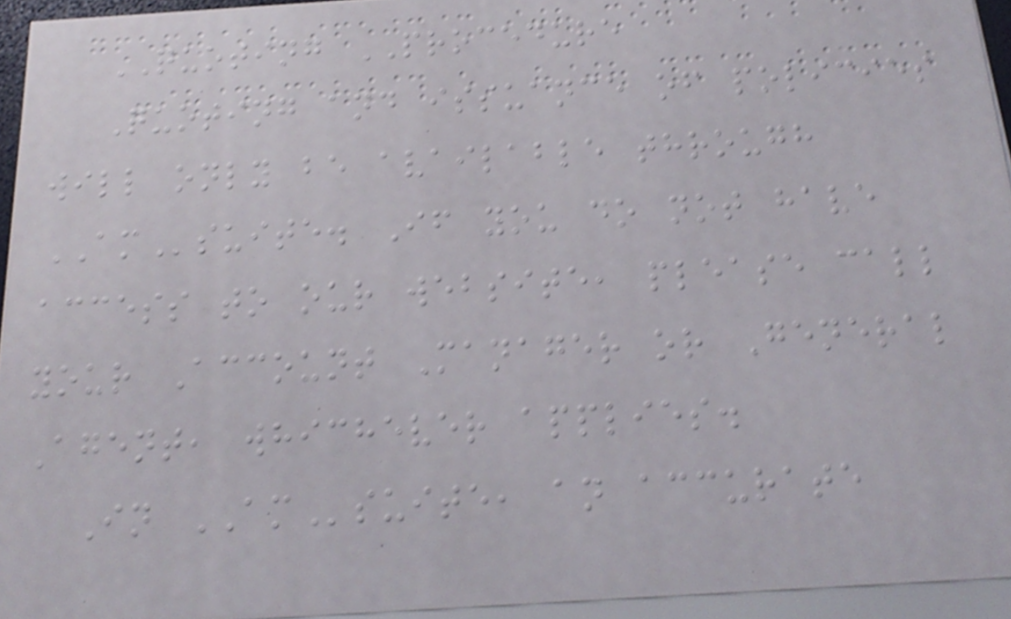QUOTING PROCEDURE
Quoting and issuance of policies
will only be available through
AMsuite. If you do not have
access to our website, please call
your Account Manager or General
Agent, whichever applies.
In AMsuite, an accurate
